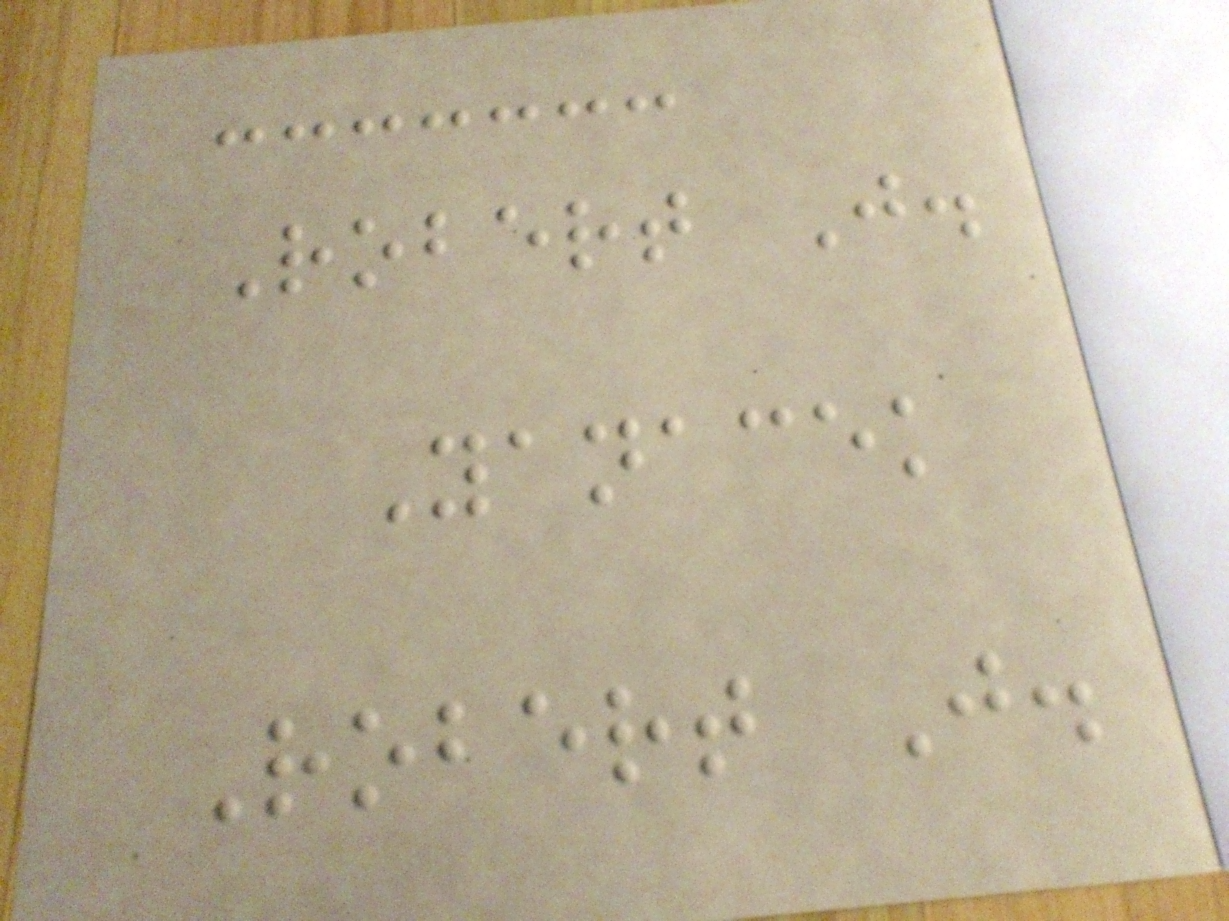Robert J.
Yanacek
Robert J.
